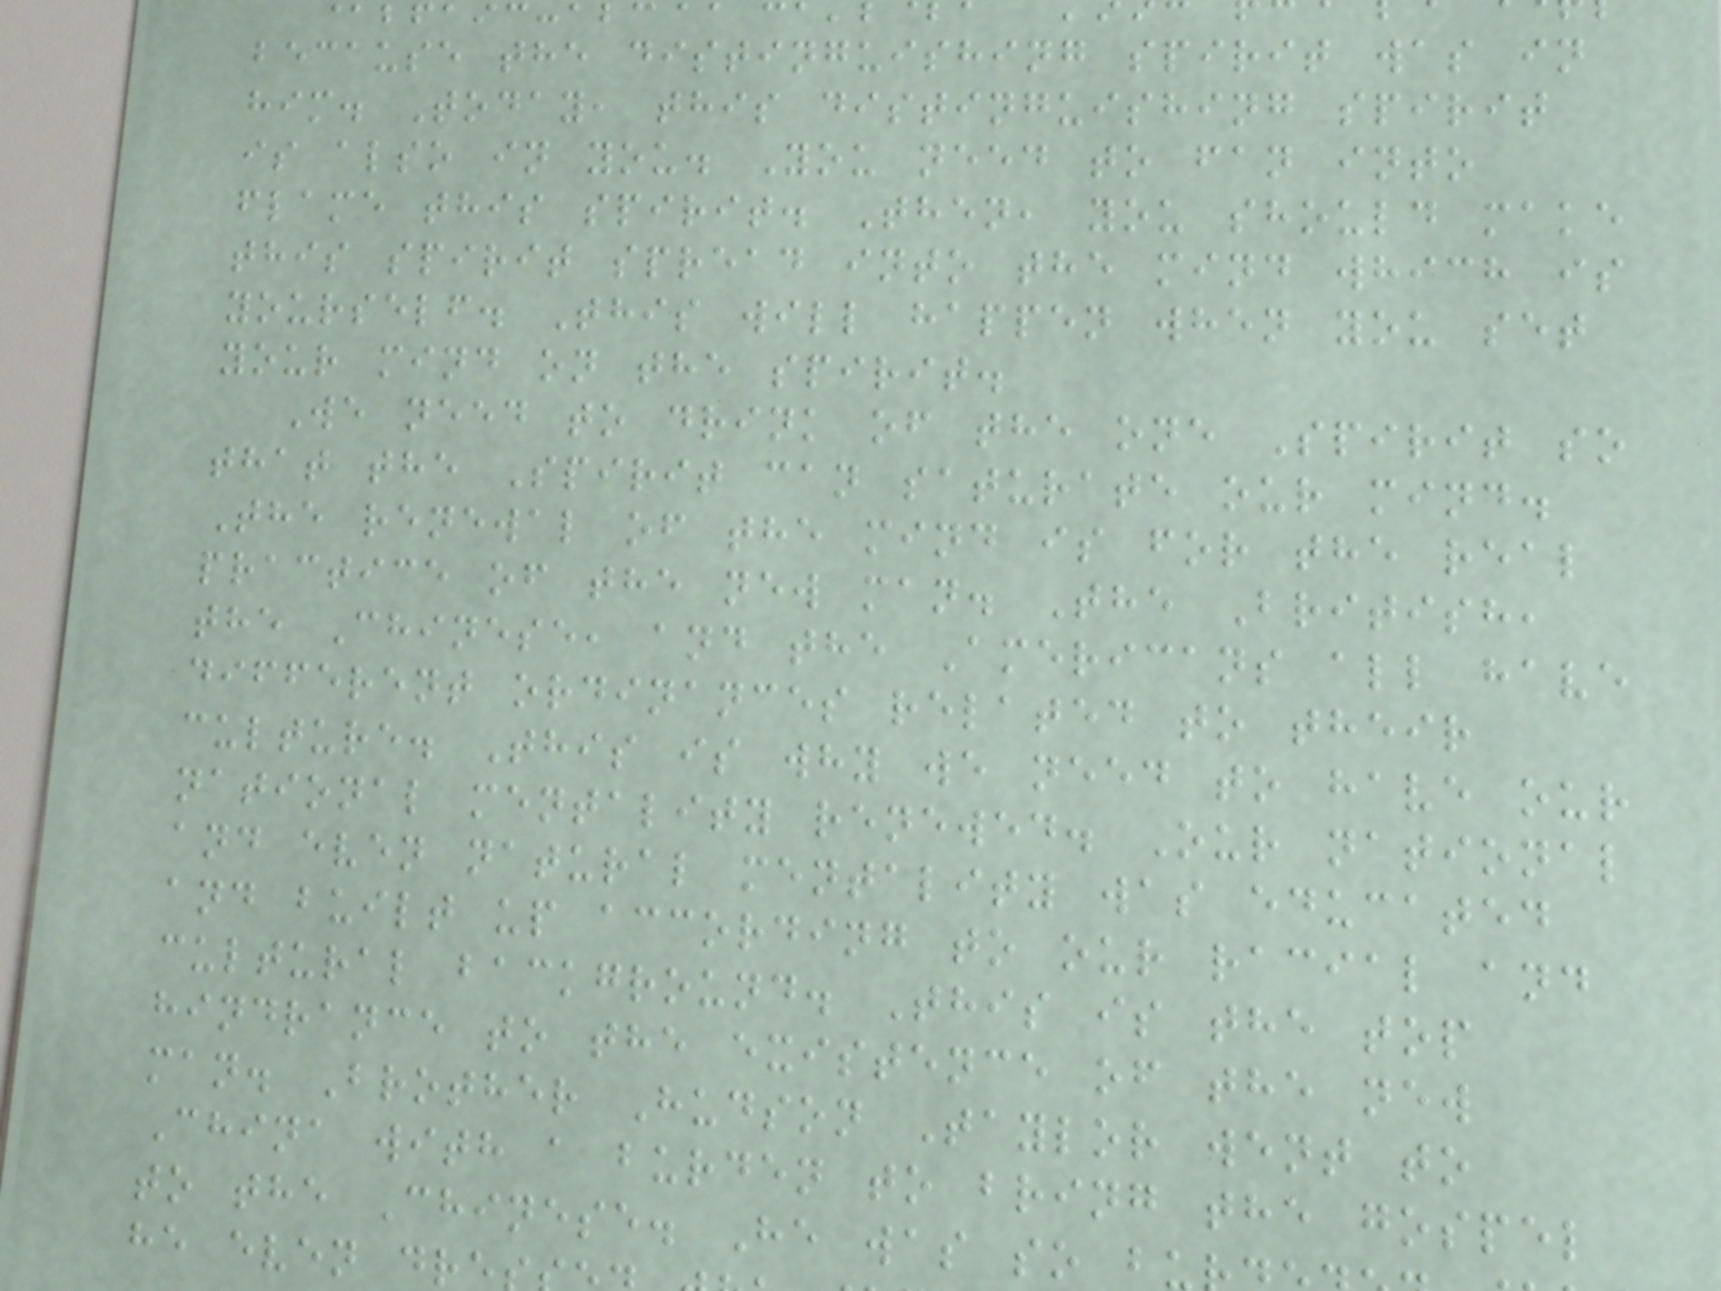because the distinguishing spirit was in
him. Today, this distinguishing spirit
is also in you. You need to fan into
flame this spirit. Then, you should make
this spirit spread into the mind which is
yourself. This will happen when you set
your mind on the spirit.
We need to drink of the one Spirit so
that the Spirit can saturate our mind.
The renewal of the mind is for the real
practice of the new man. The British,
the Chinese, and the Americans all have
different ordinances related to their
culture. This is why we need to have our
national mentality renewed. Our national
and even natural mentality was educated
and built up according to our racial and
cultural background. This is the top
hindrance to the existence of the new
man. Brother Hudson Taylor went to
China with a burden to bring the gospel
to the Chinese. He was so b
